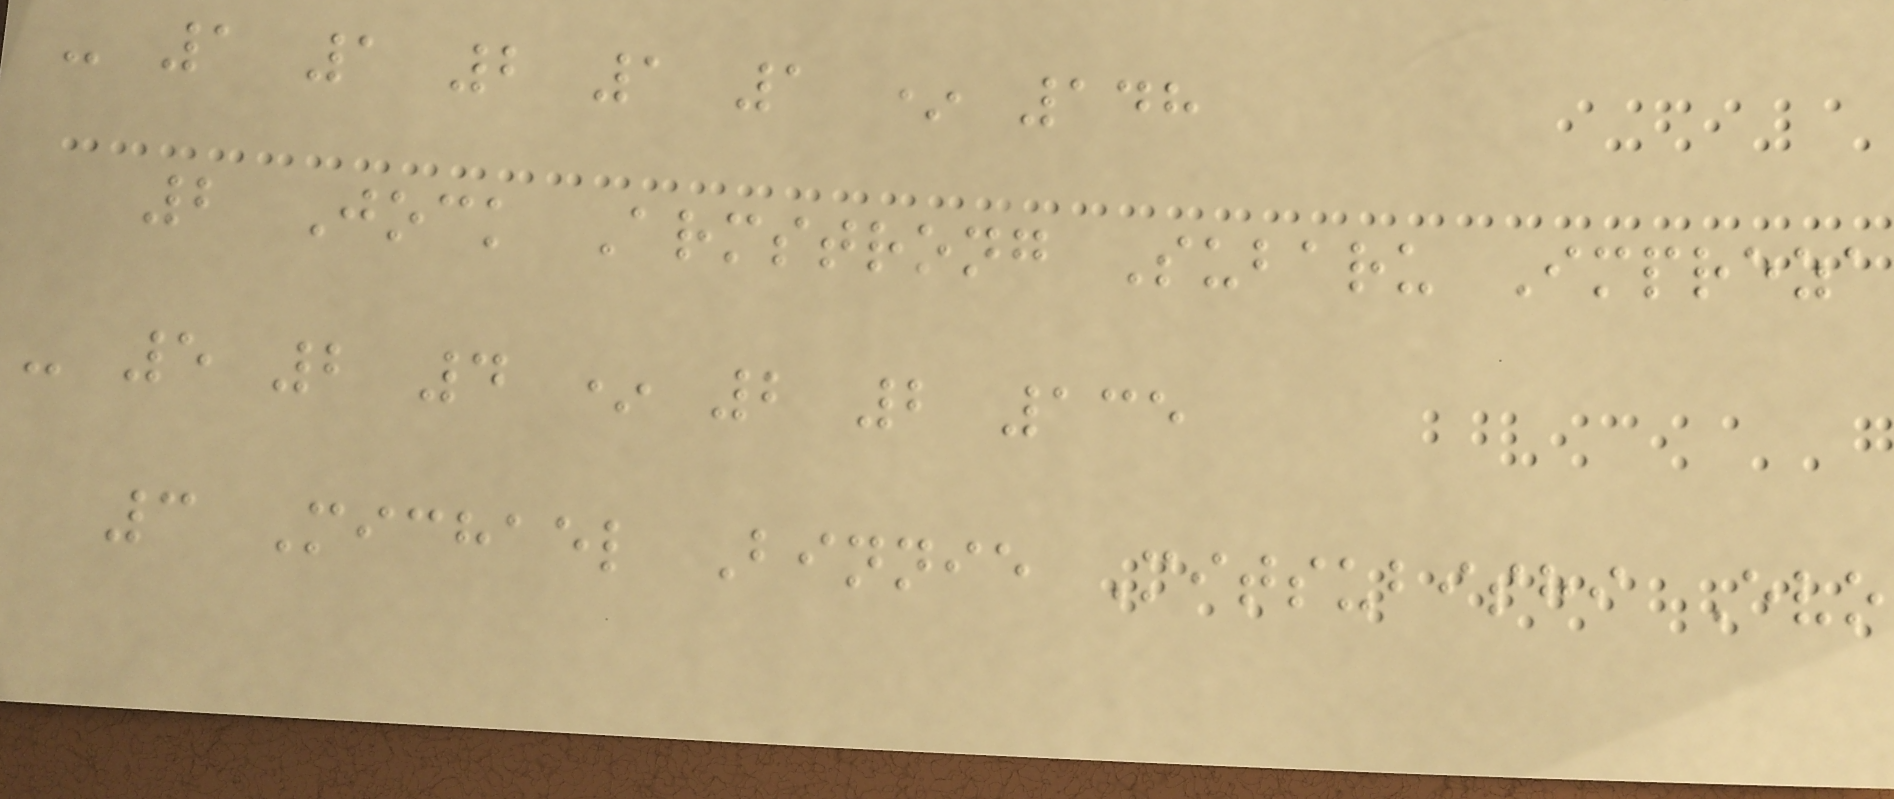- 1 1 2 1 1 * 148
2 Jock Armstrong Subaru Impreza
- 5 2 4 * 2 2 135
3 Michael Binnie Mitsubishi Evo
